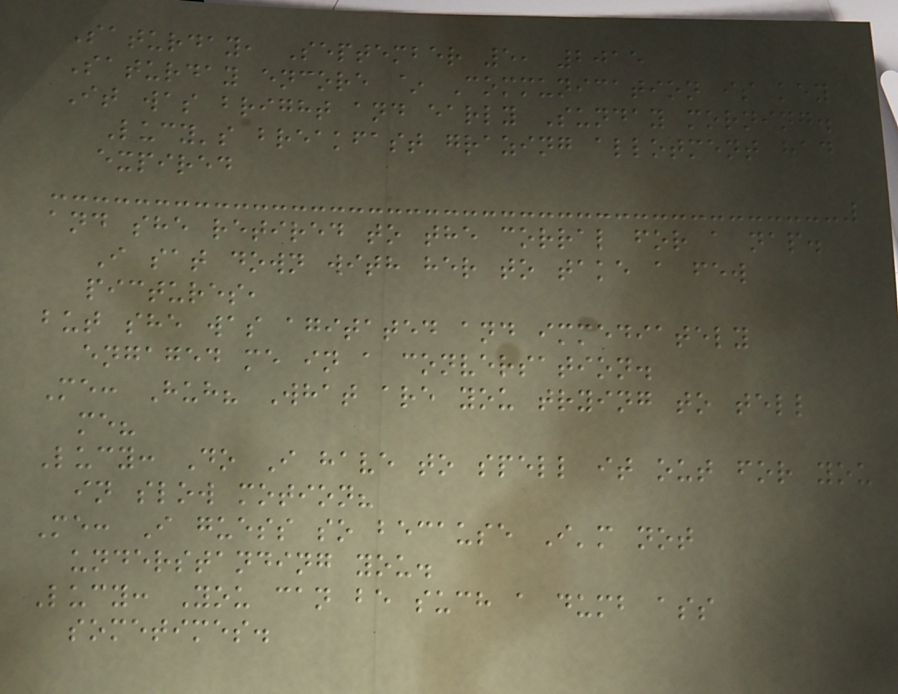Saturday, September 5, 2015
Saturday encore ~ Communication is key
It was bright and early Sunday morning.
Lucy's breakfast grazing allotment had
expired
and she retired to the corral for a nap.
I sat down with her to take a few
pictures,
but she was agitated and immediately
engaged me in a conversation.
Me: Huh? What are you trying to tell
me?
Lucy: Do I have to spell it out for you
in slow motion?
Me: I guess so because I'm not
understanding you.
Lucy: You can be such a dumb ass
sometimes.
